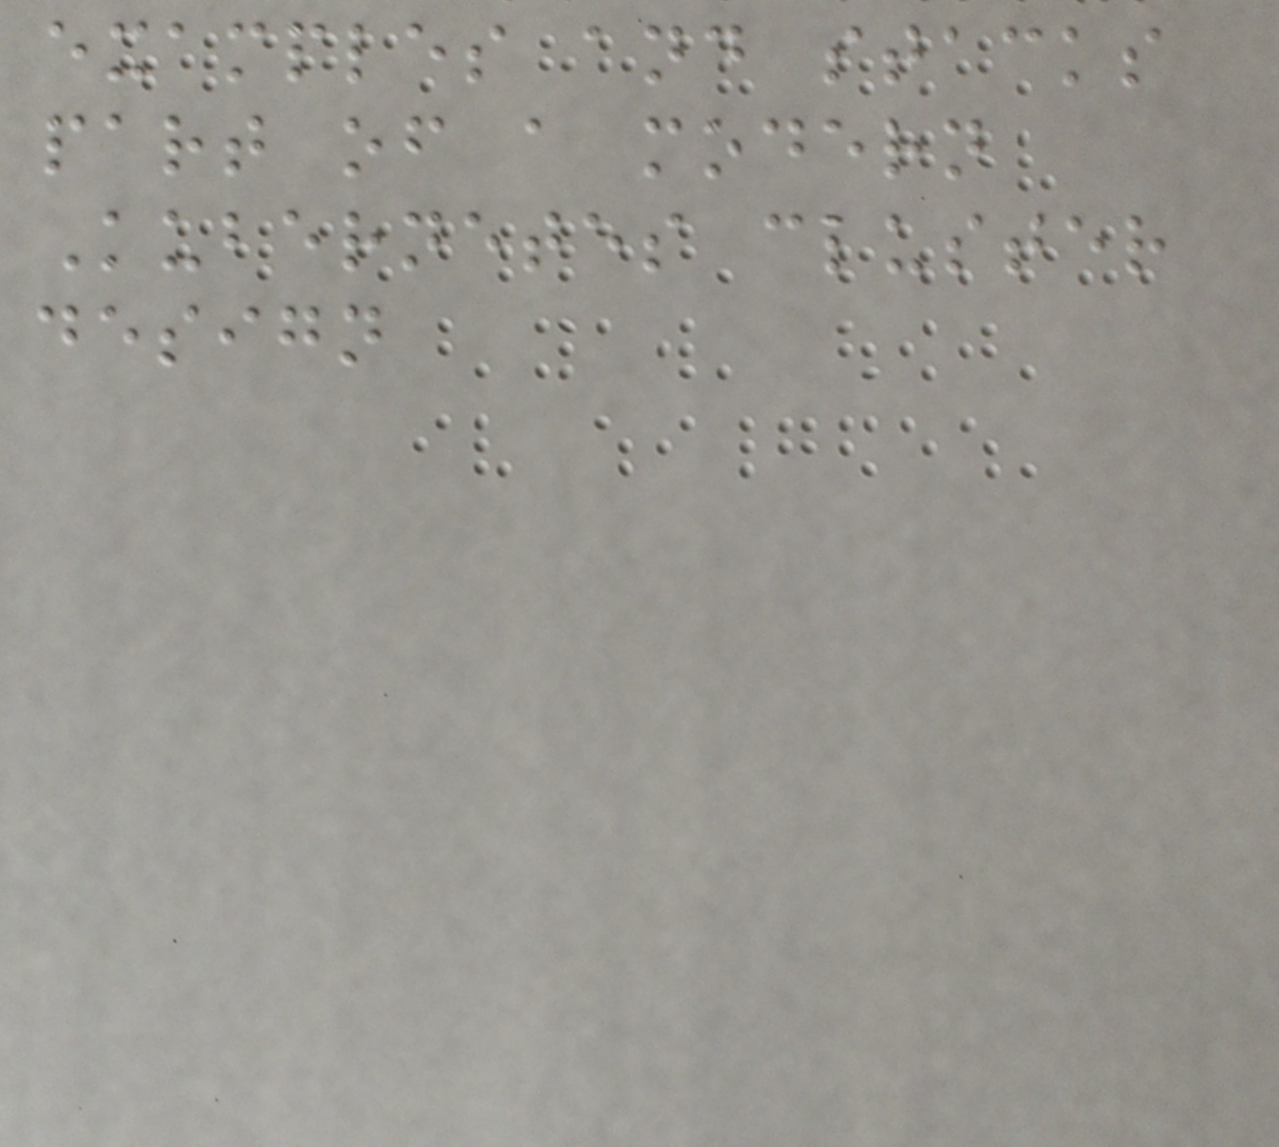examples and stacks
part of a modern
Kubernetes cluster
design
